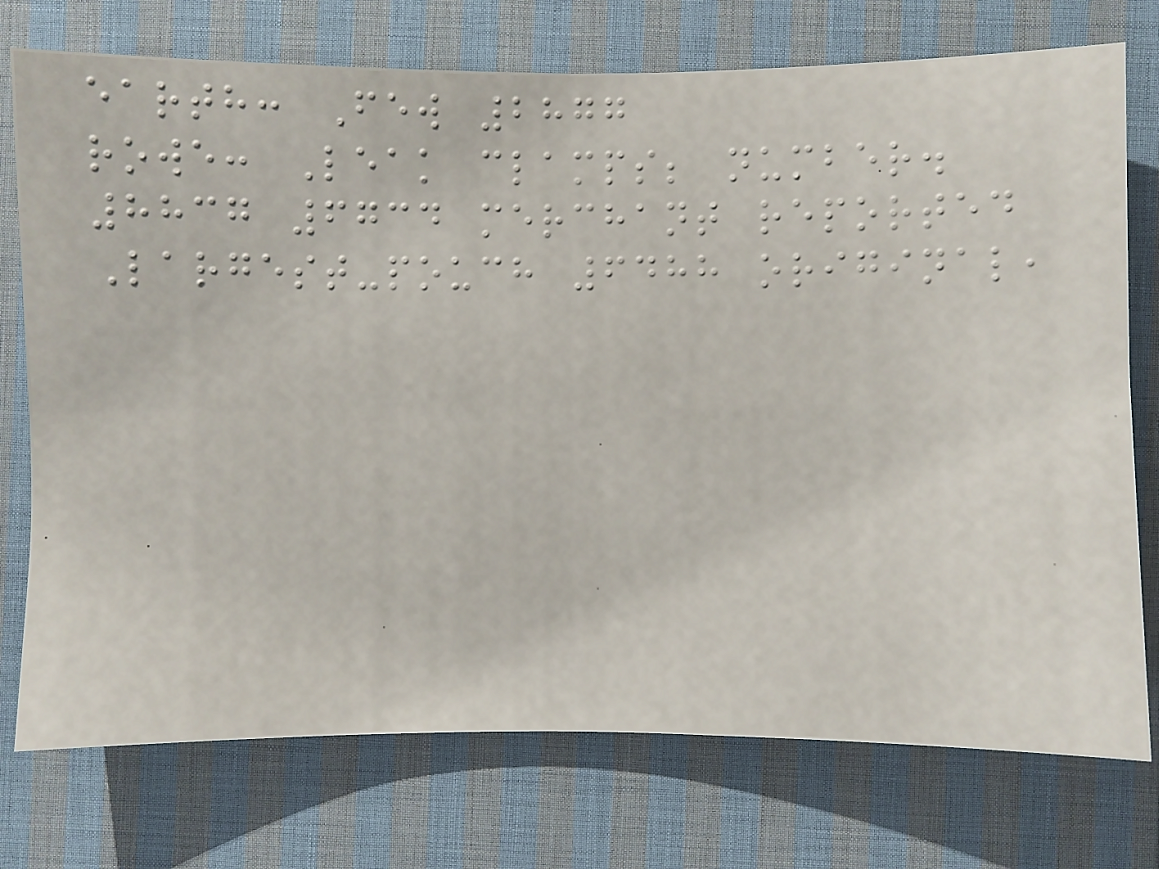earth: Few 2877
rowe: Leak clamps; number.
8837 6734 merchant reported
Largest-pouch 6488 original,
